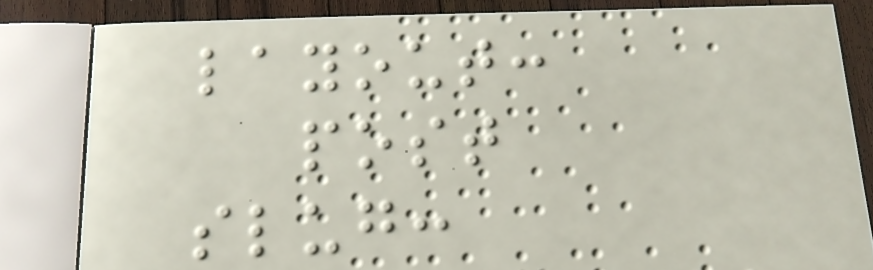layout:
post
slug:
